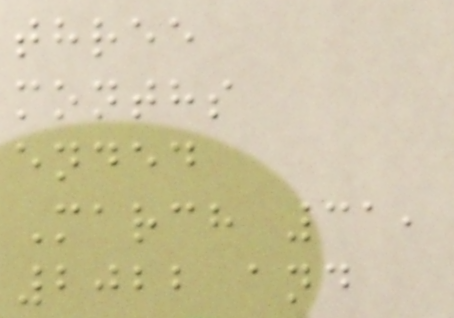three
months
ended
March 31,
2022 and
